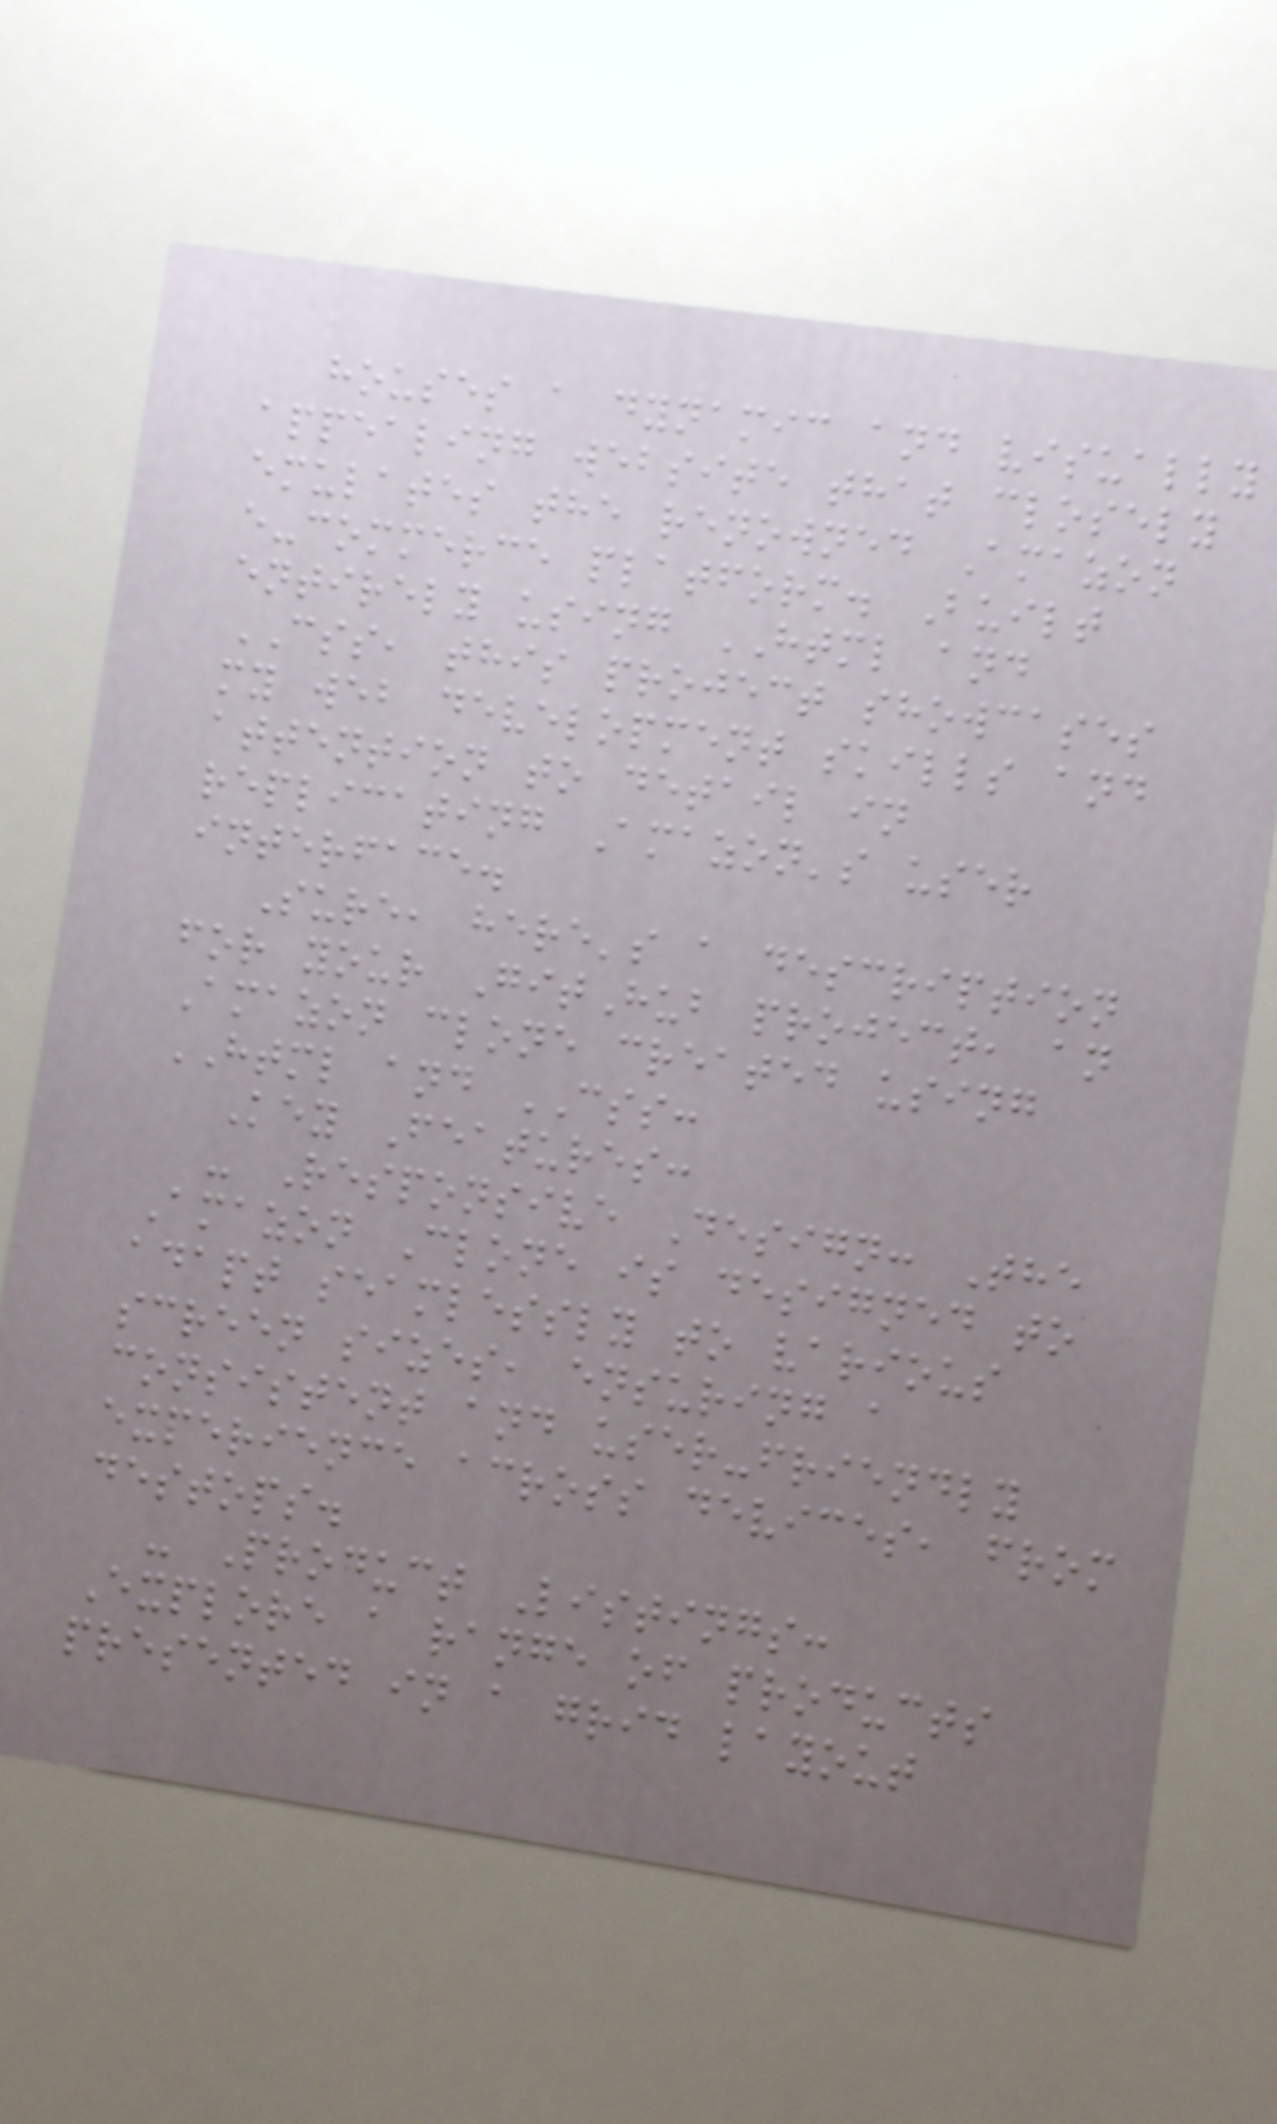houses a dynamic and visually
appealing website that closely
emulates the renowned Amazon
e-commerce platform. Built
entirely using HTML and
CSS, this project showcases
my web development skills and
attention to detail in
replicating Amazon's user
interface.
Sure, here's a description
for your GitHub project, an
Amazon clone created using
HTML and CSS:
Key Features:
- Responsive Design: The
Amazon Clone is designed to
adapt seamlessly to various
screen sizes, ensuring a
consistent and user-friendly
experience across devices, from
destops.
- Product Listings:
Explore a range of products
presented in a grid layout
